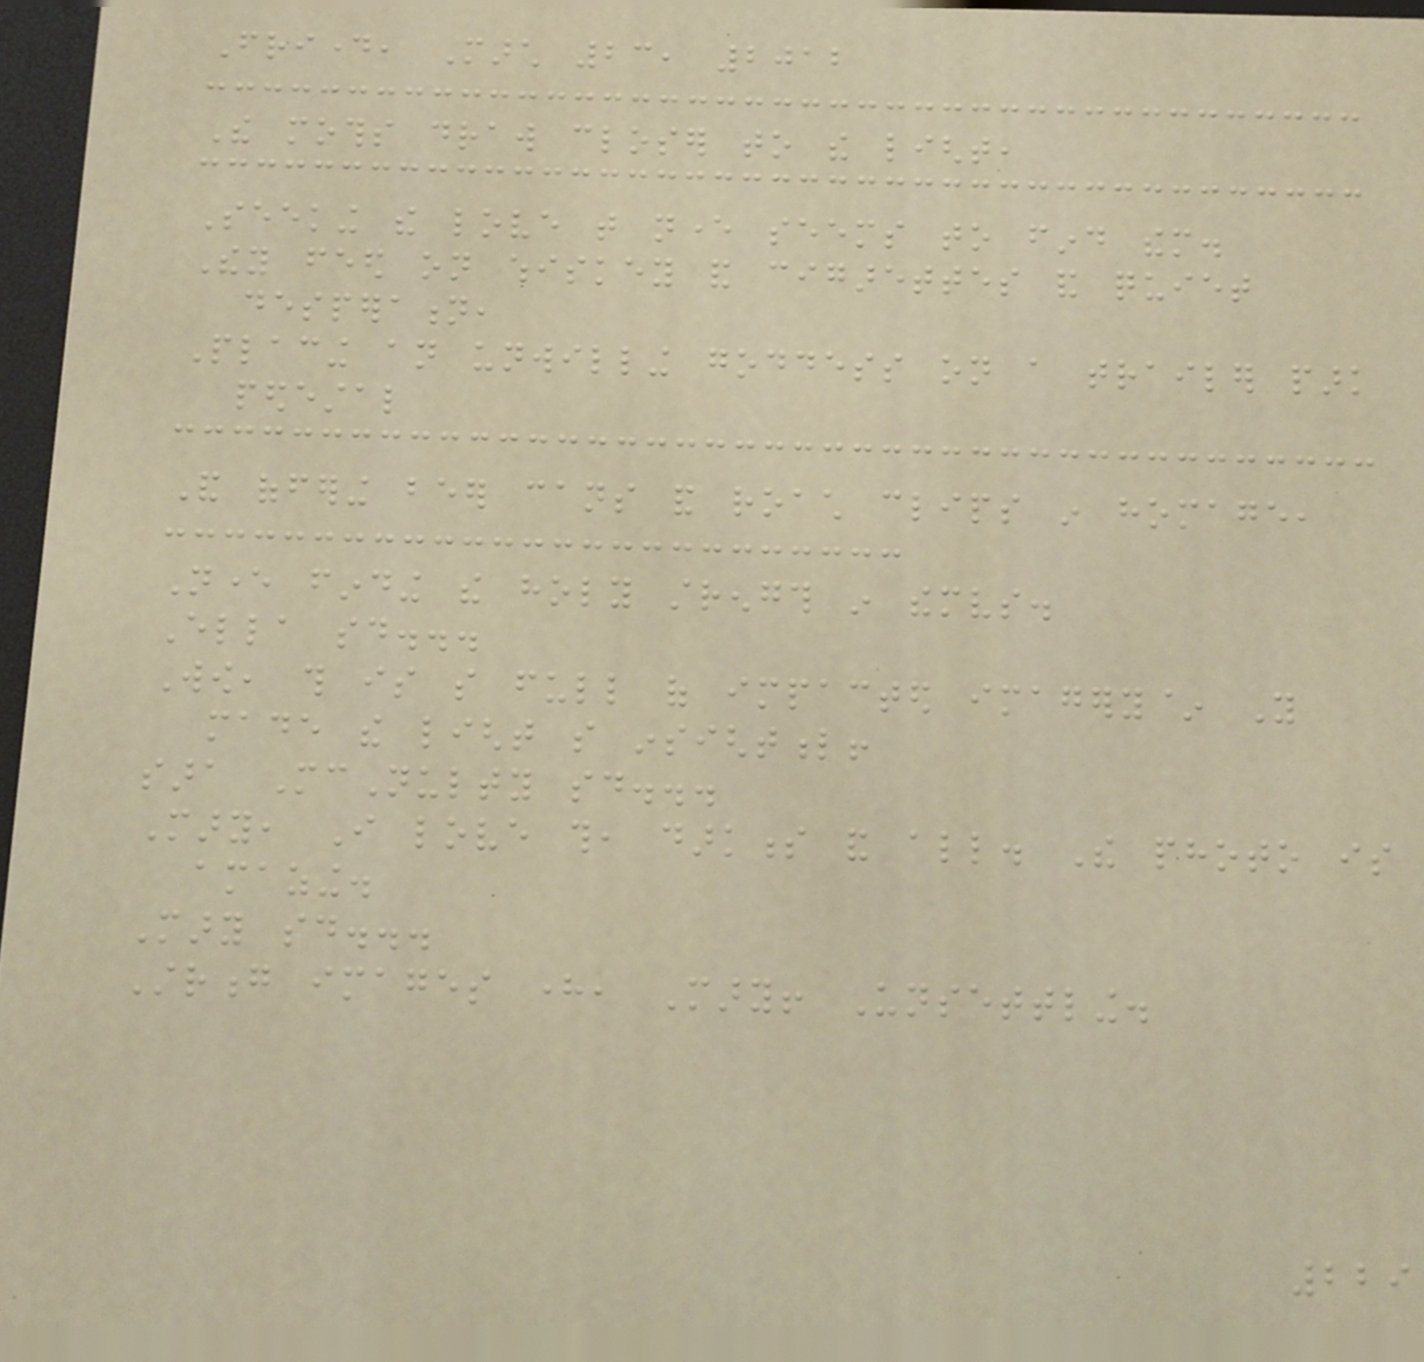Friday, March 23, 2012
The moths draw closer to the light,
Seeking the love that never seems to find them.
They feed on whiskey and cigarettes and quiet
desperation,
Placing an unwilling goddess on a trailer park
pedestal
And offering beer cans and roach clips in homage,
Never finding the holy strength in themselves.
Ella said...
Wow, this is so full of impacted imagery~ You
made the light so insightful!
sara McNulty said...
Mary, I love this, darkness and all. The photo is
amazing.
Mary said...
Strong images here, Mary! Unsettling.
229
